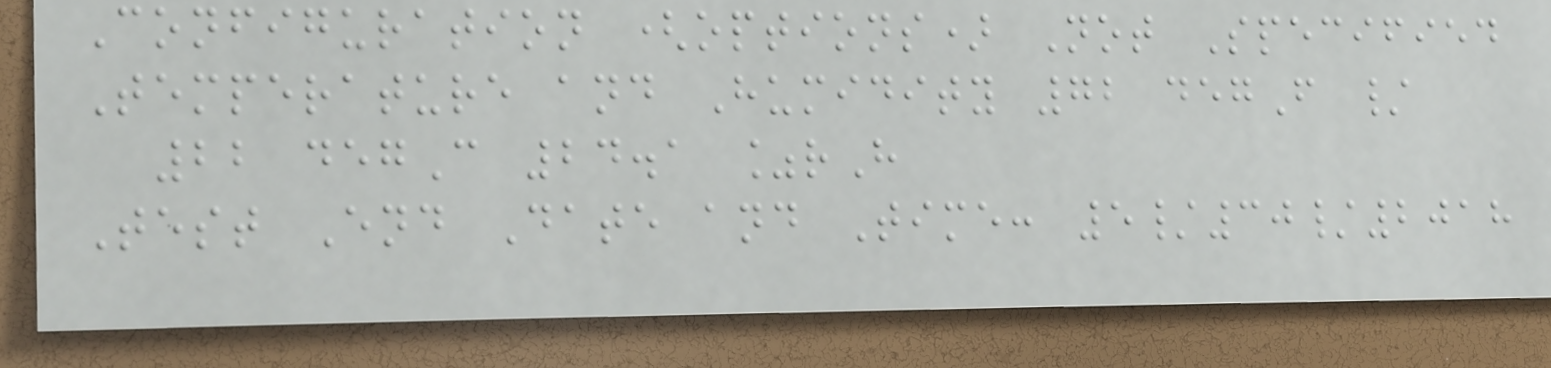Configuration (options) Not Specified
Temperature and Humidity 72 degF /
22 degC 24.1 %rH
Test End Date and Time: 5/30/2018
